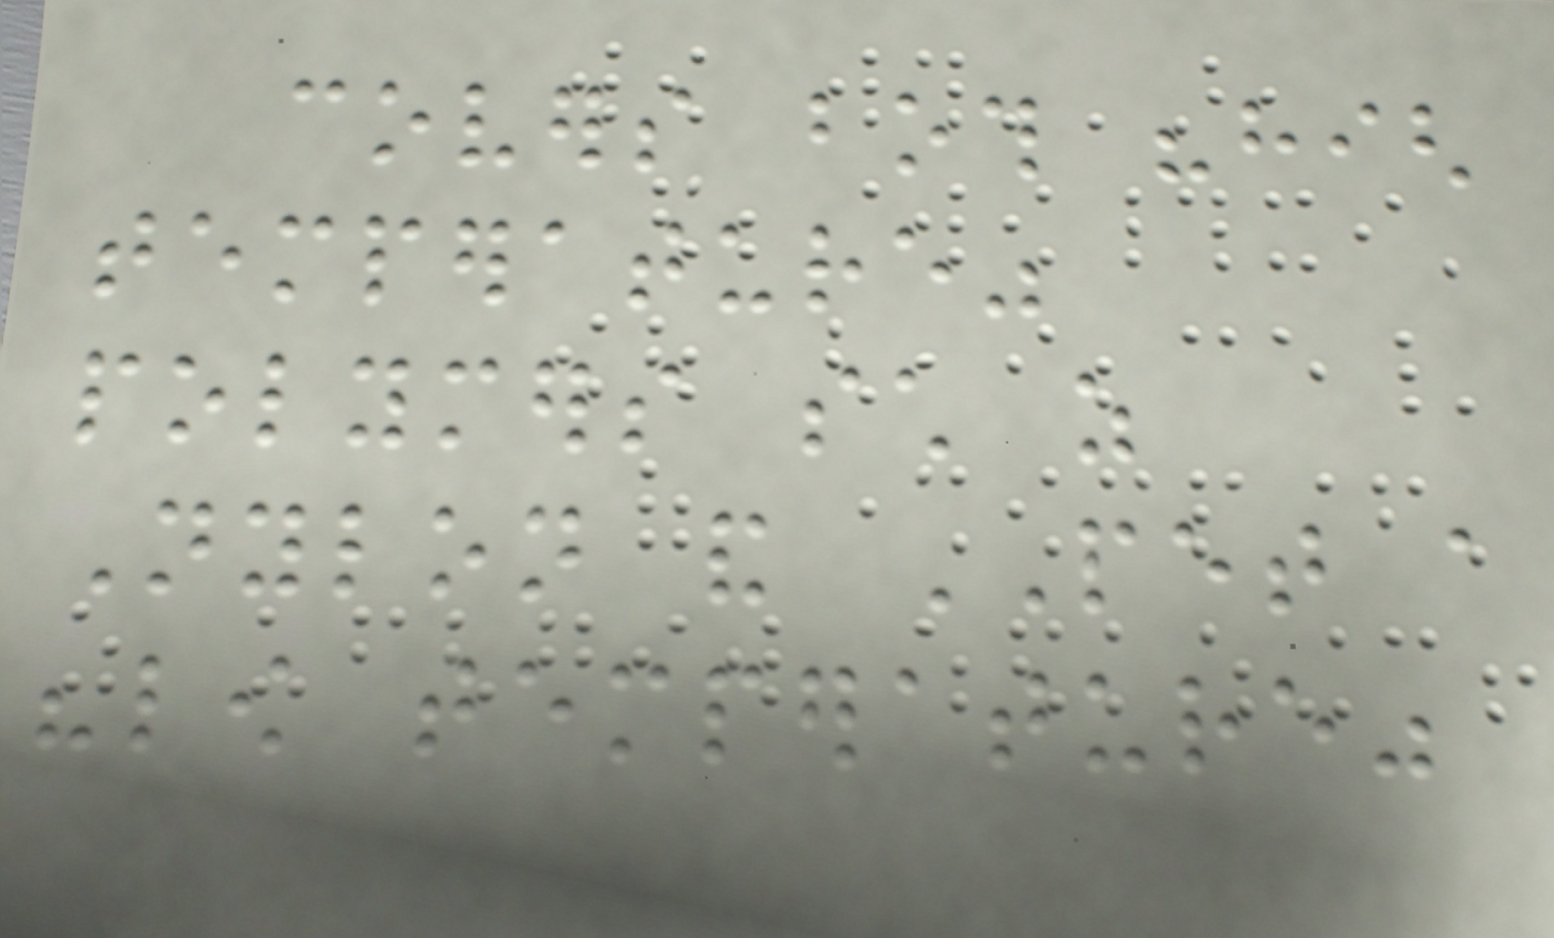covers both "high
temperature"
polymers such as
Nylon and PET a
"low temperature"
